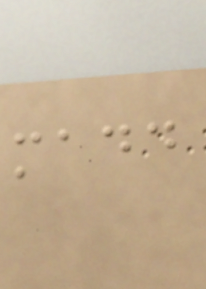madd
